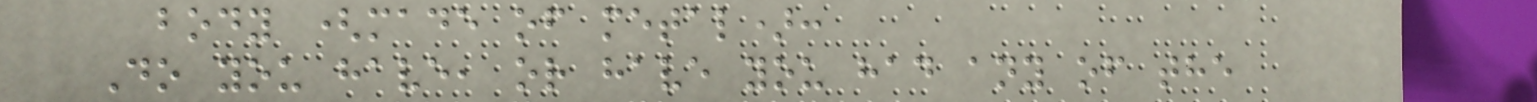body (made of metal):
Do you have, or have you had any of the
